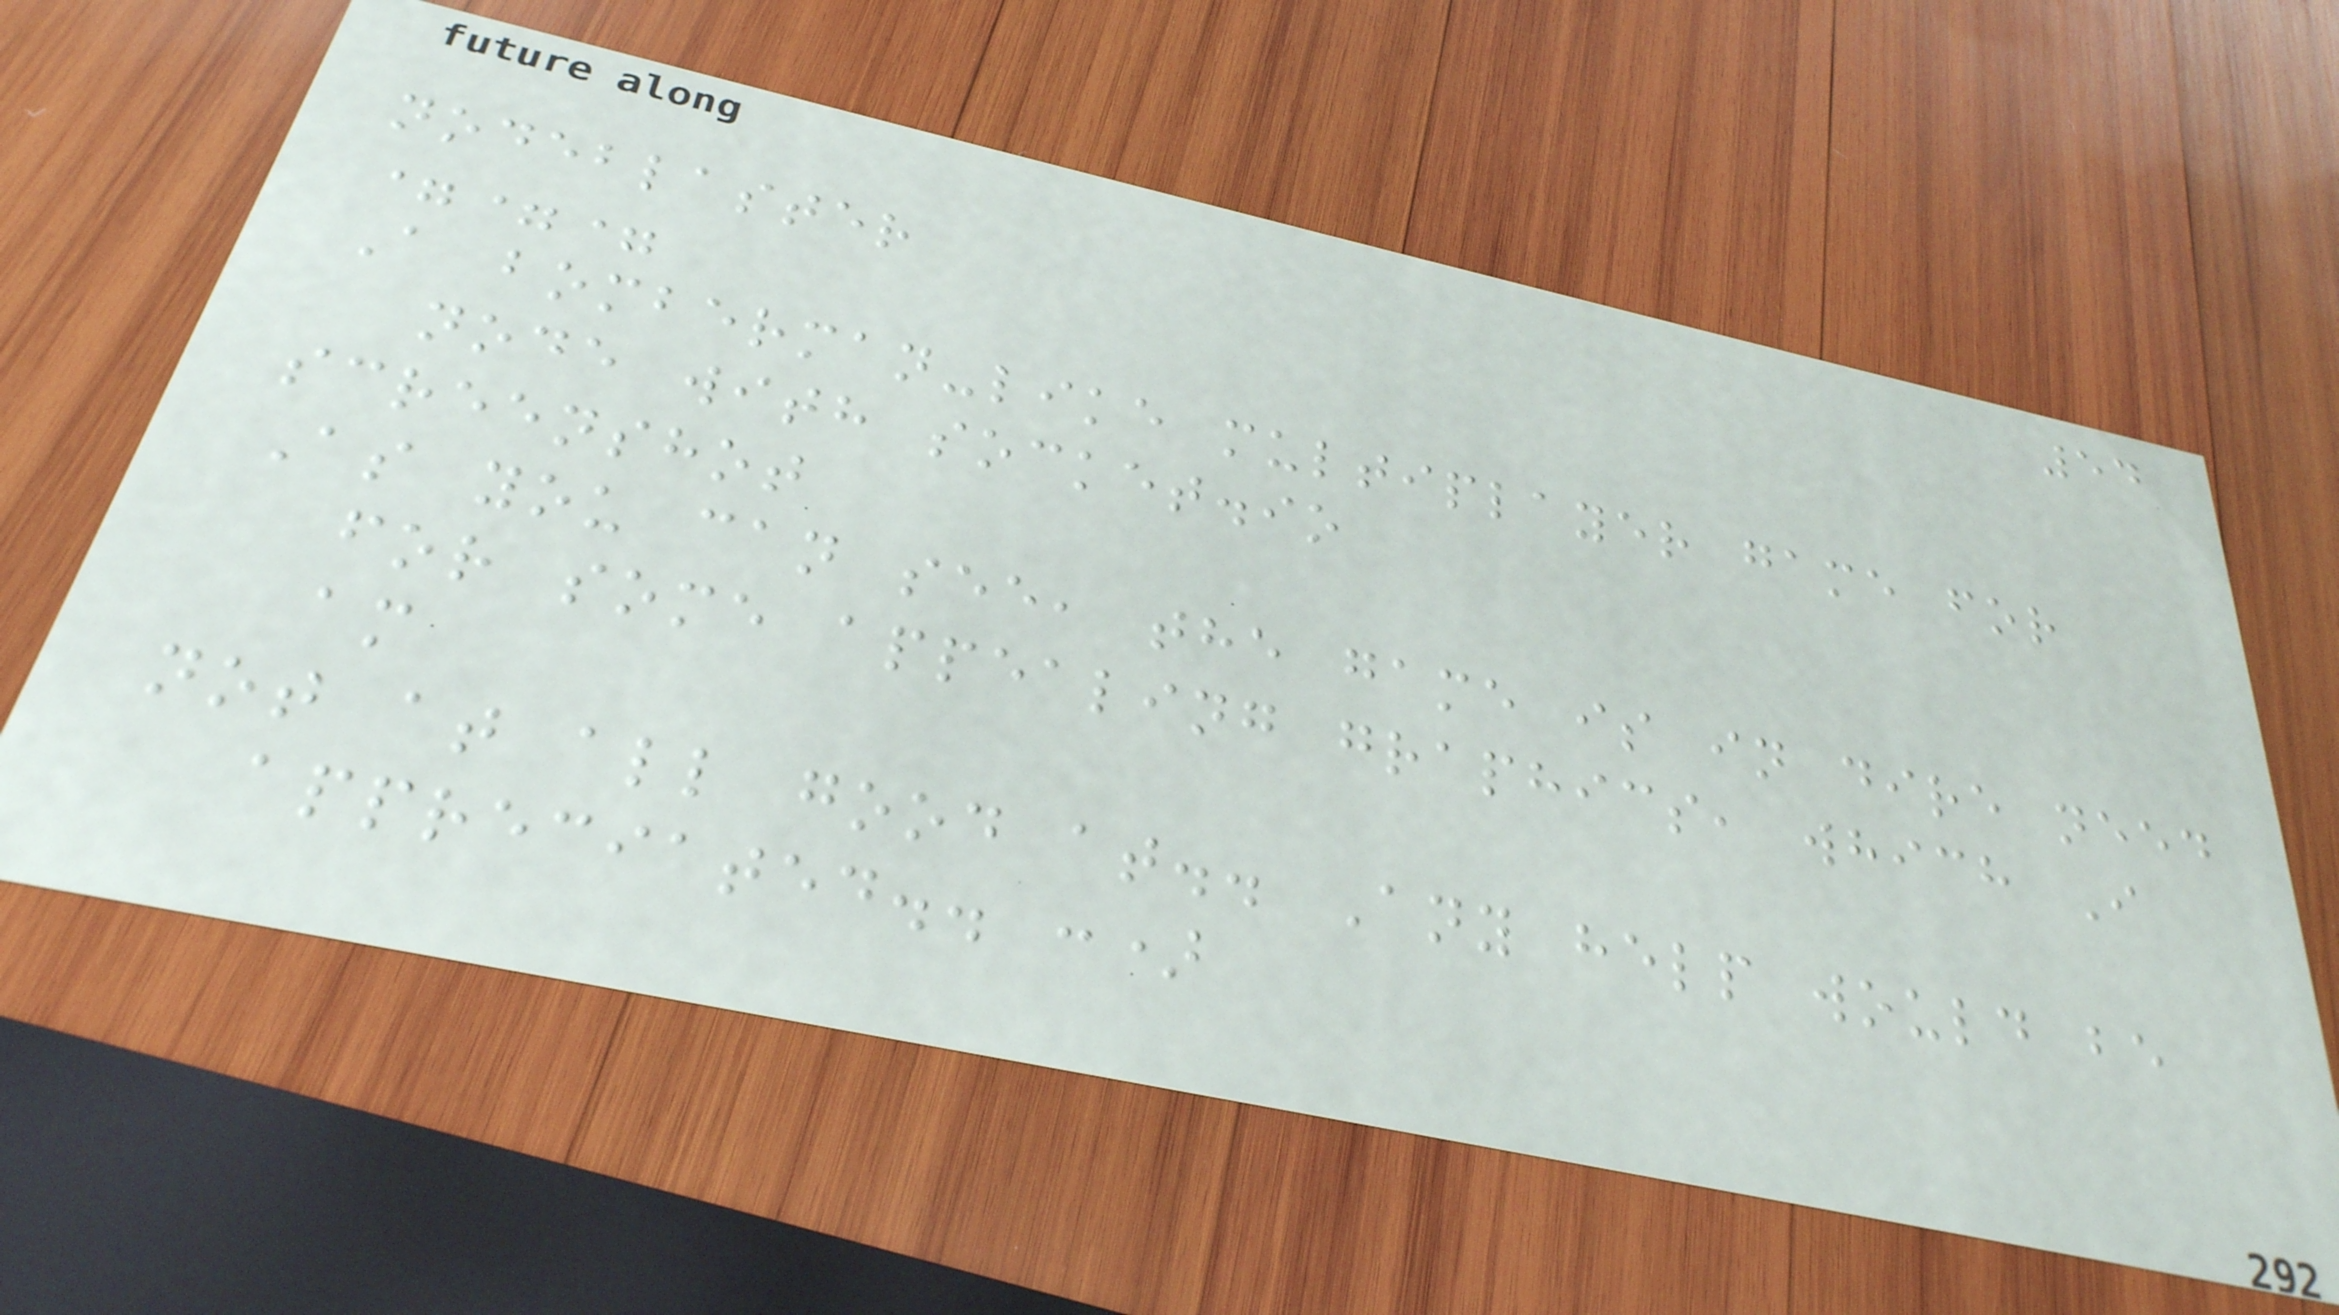54
nodeblaster
===
A bomberman-like multiplayer game for
node with socket.io
screenshot
As you can see, the game is in dire need
for some appealing graphics, which I
am
not at all good at.. Any help would be
appreciated.. :)
